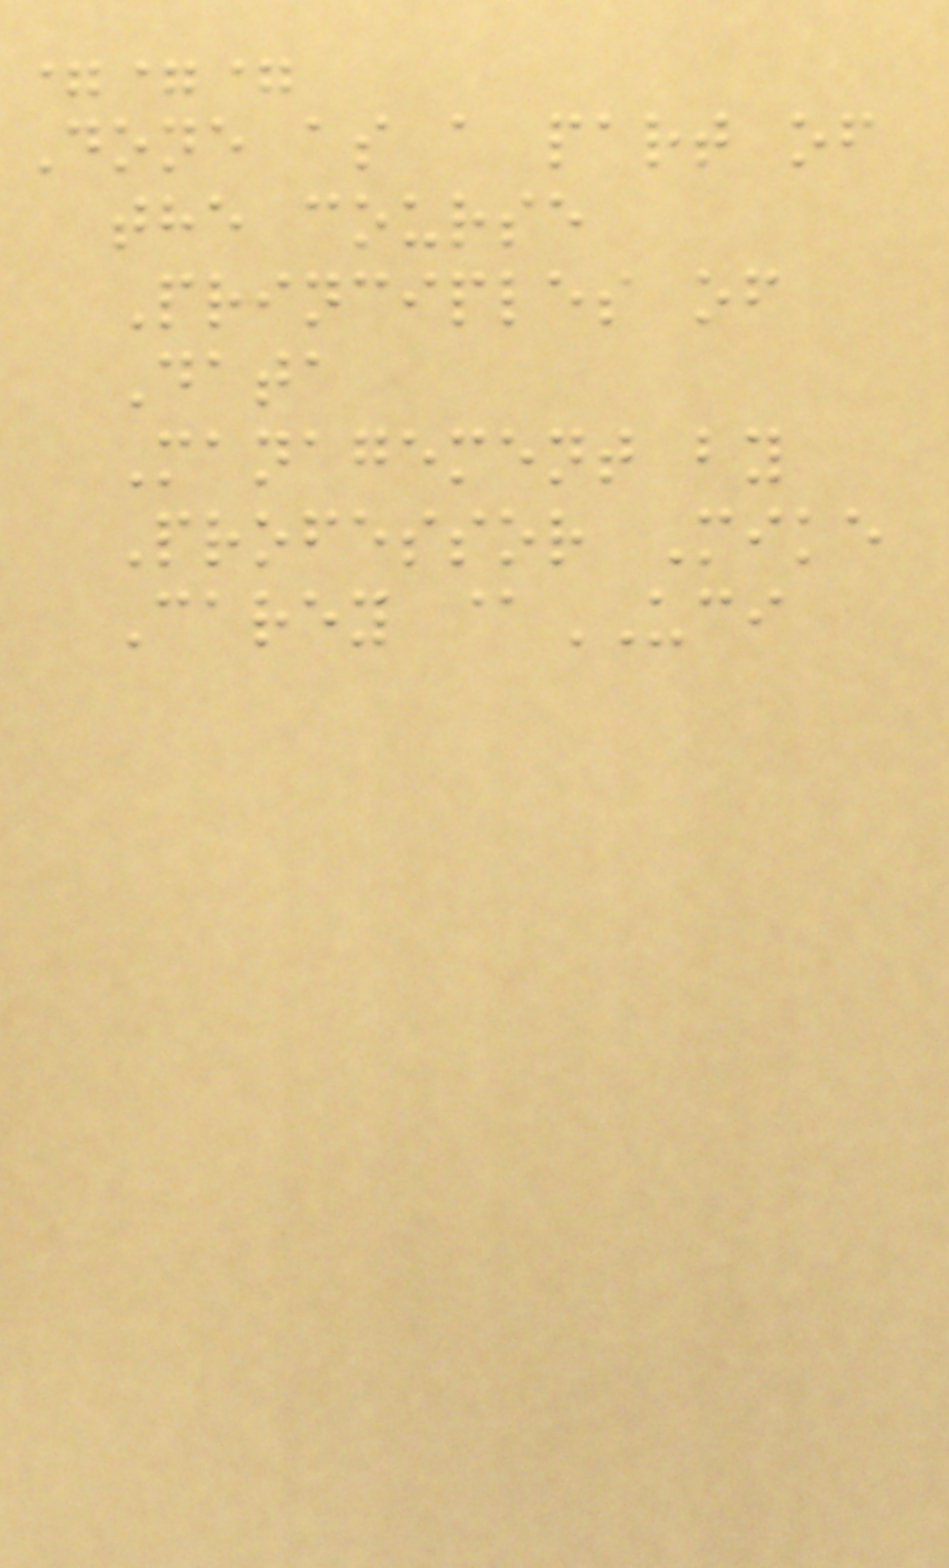===
Done as a part of
the course
Principles of
Data
Management by
Professor Mike
Carey @UCI
